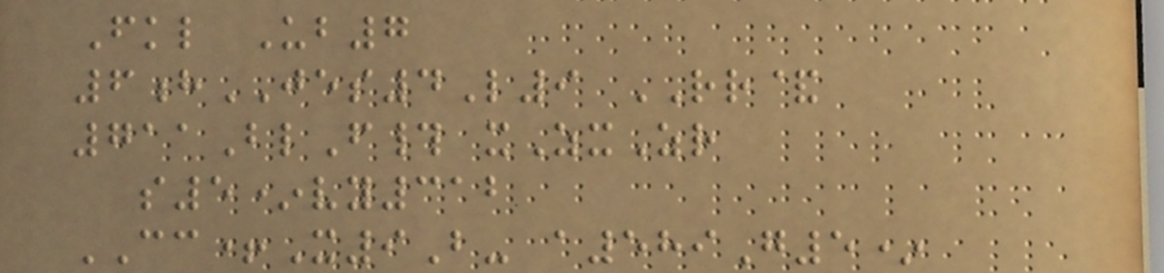Fkl Ub7
6hJES4L9 RR&
711BlF# xZxZr
s5*vy312
CC+X9B- a589G5*
